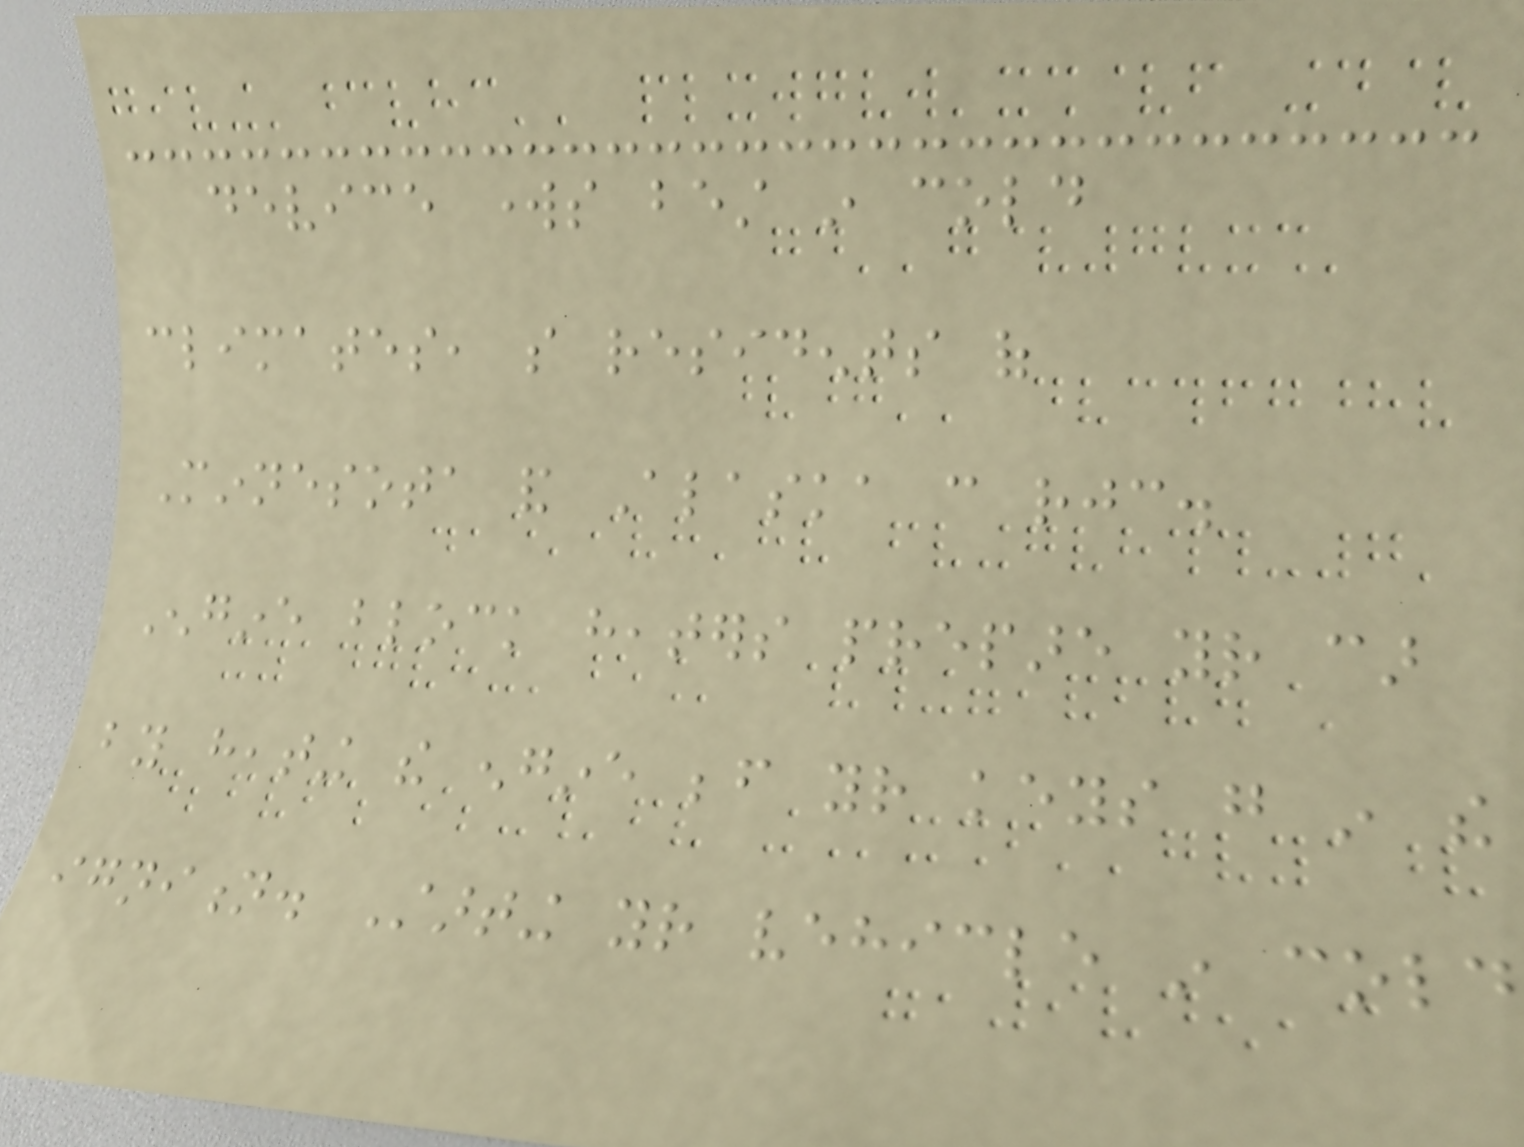device works best in cold
climates, so residents of
Minnesota and Alaska can rejoice.
Engine block heaters prepare your car
by heating the engine before your keys go in the
ignition. Starting your vehicle in cold
